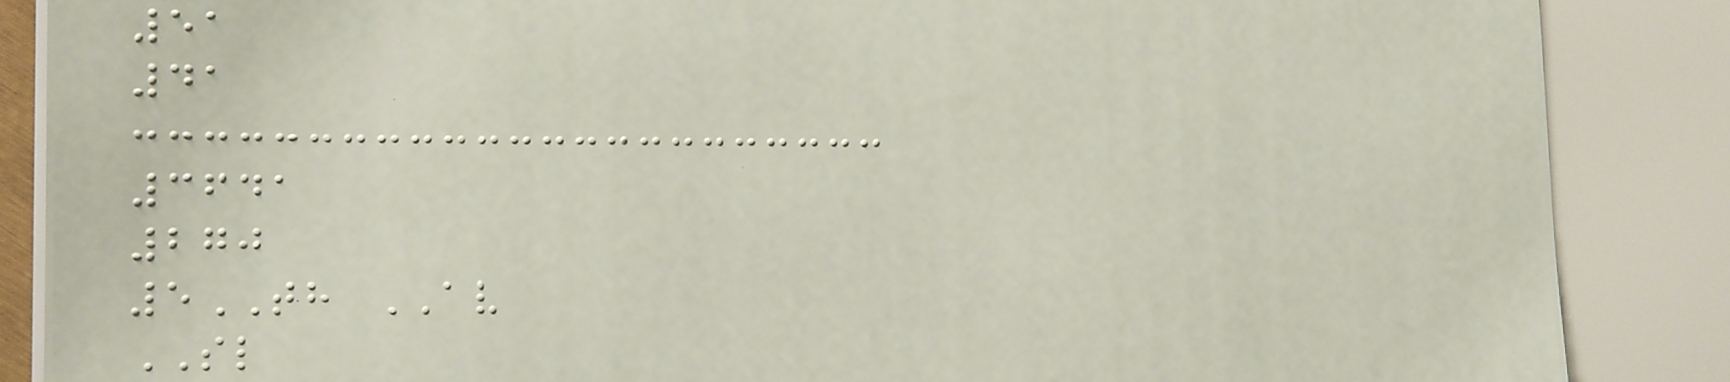51
41
3641
270
5TH AV
SL
